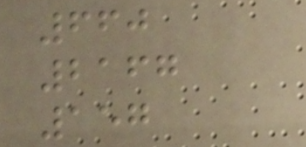660
2167
157
